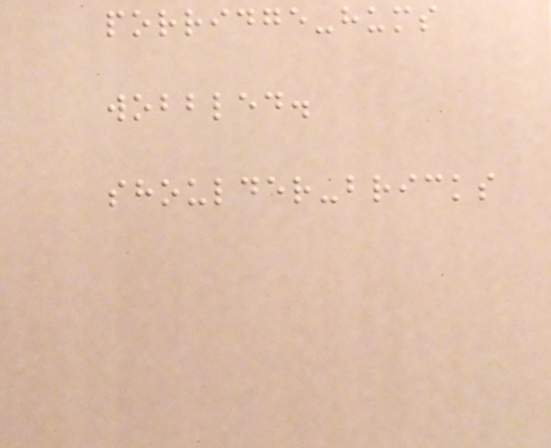porridge-hums
wobbled.
shoulder-bricks
